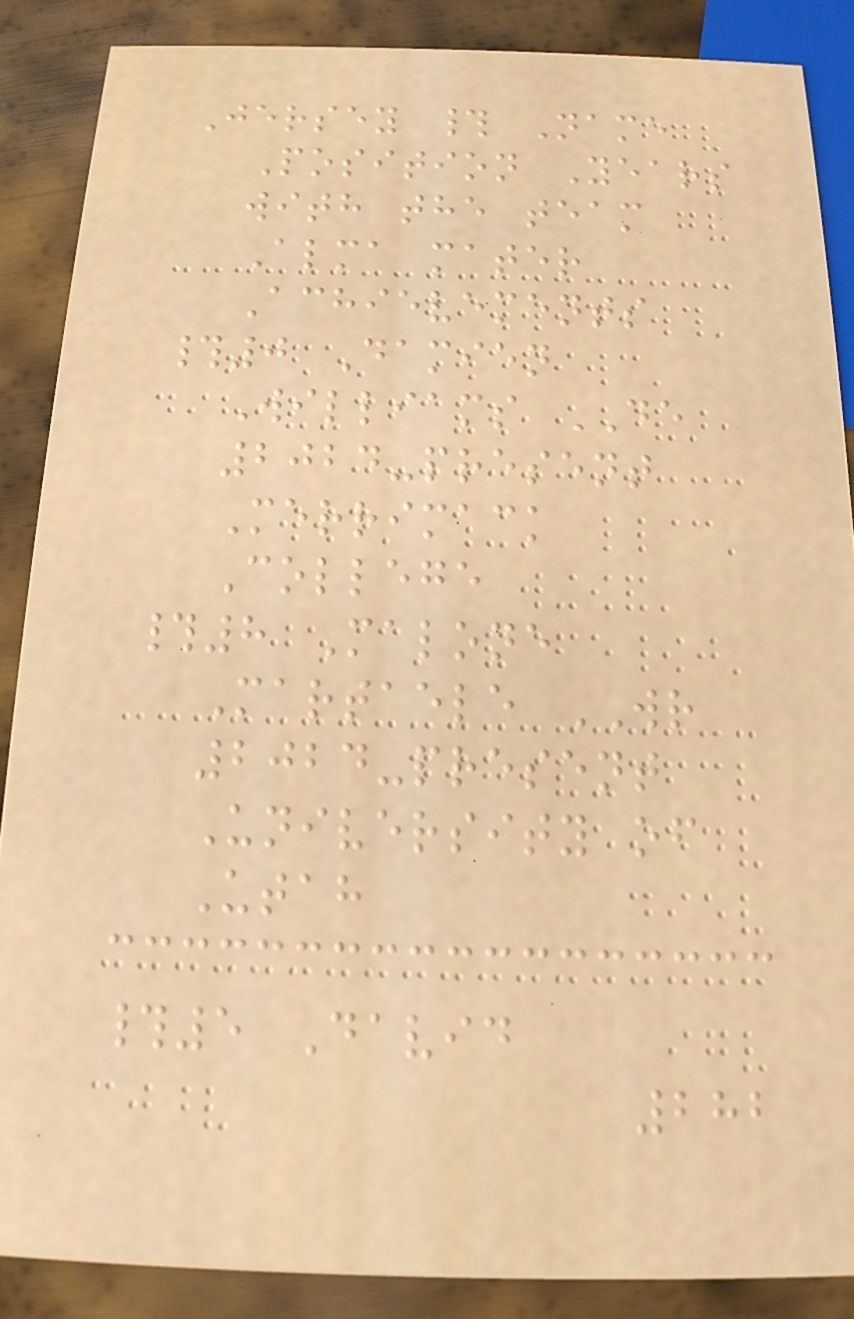Jersey # Name
Position Years
with the team
Alma mater
Achievements
#0 Damien
Williams DE
2024-present
Merrimack
College
#8 Malone
Martaele WR
2024-present
University of
Utah
#5 David
282
